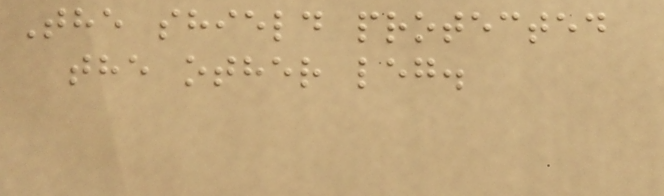The shield protected
the other leg.
